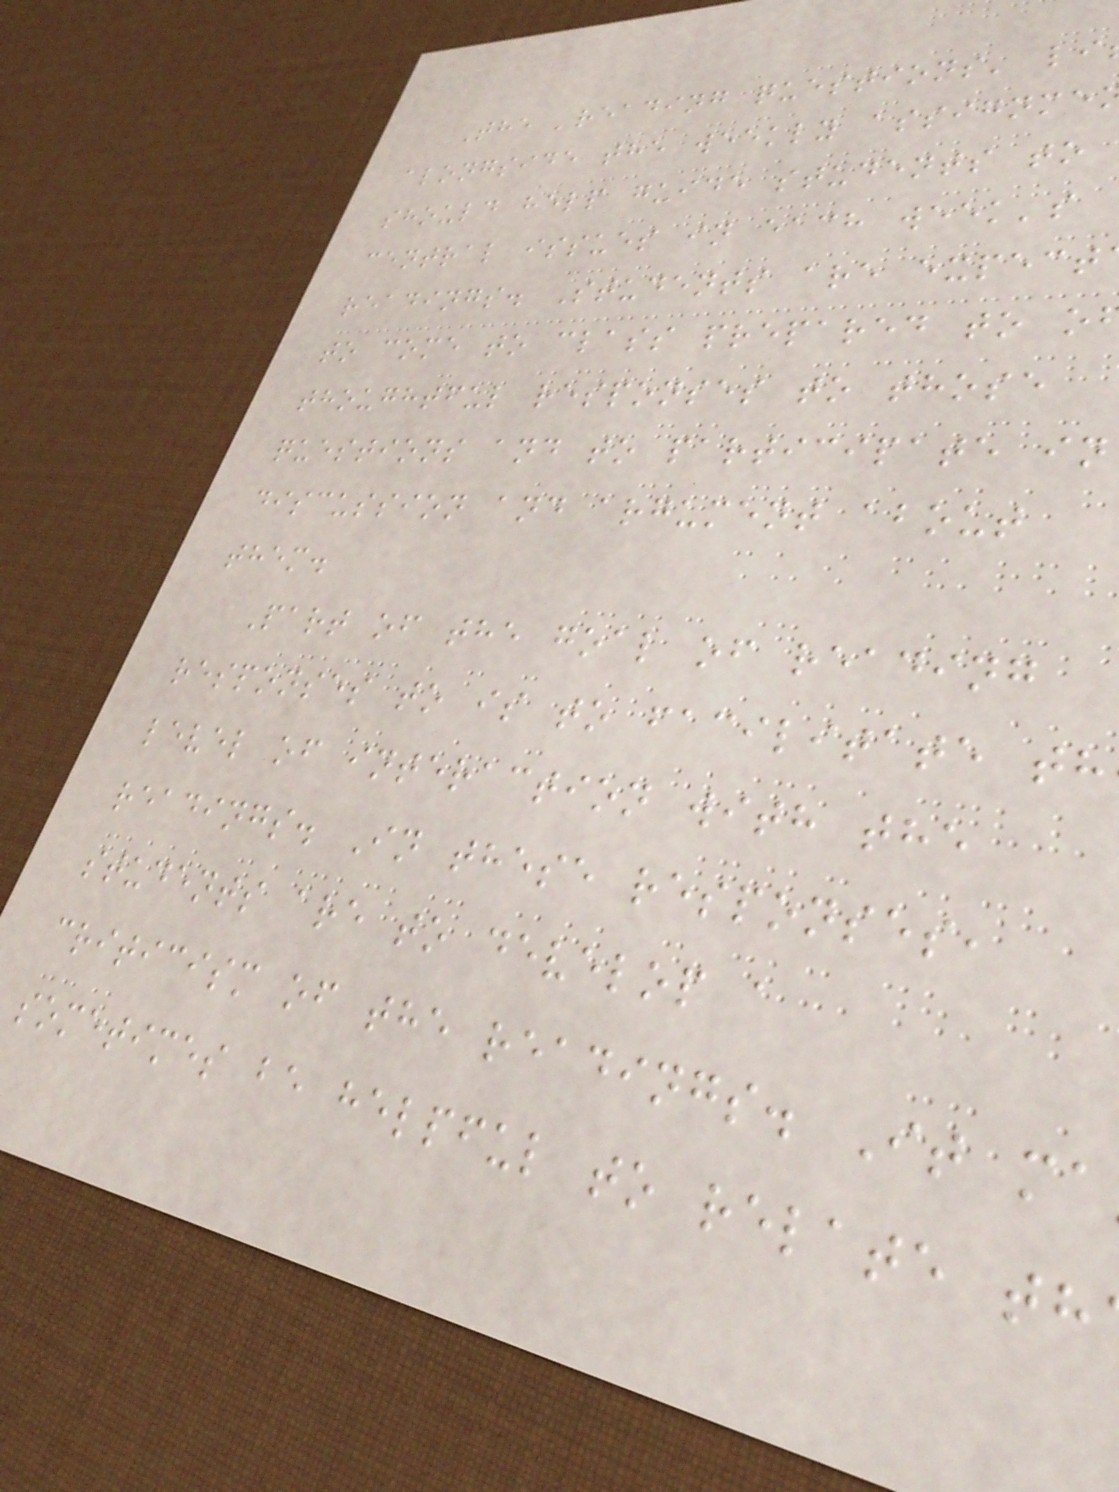The 'reading questions' li
alongside the weekly assignme
should help guide students to
central issues in each week's
readings. Students are expect
to come to class prepared to o
thoughtful responses to those
questions and to participate in
discussion and argument about
them.
Part of the goal of reading
responses to is to facilitate th
level of interaction with the
readings. In these responses,
students are to develop a
criticism of the readings. It ma
sometimes be helpful to relate th
